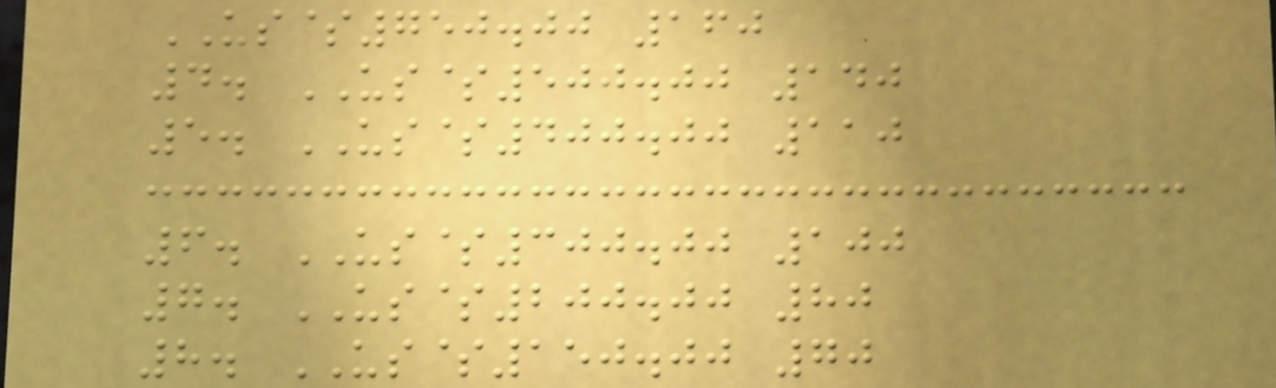US$750.00 160
4. US$500.00 140
5. US$400.00 110
6. US$300.00 100
7. US$200.00 80
8. US$150.00 70
